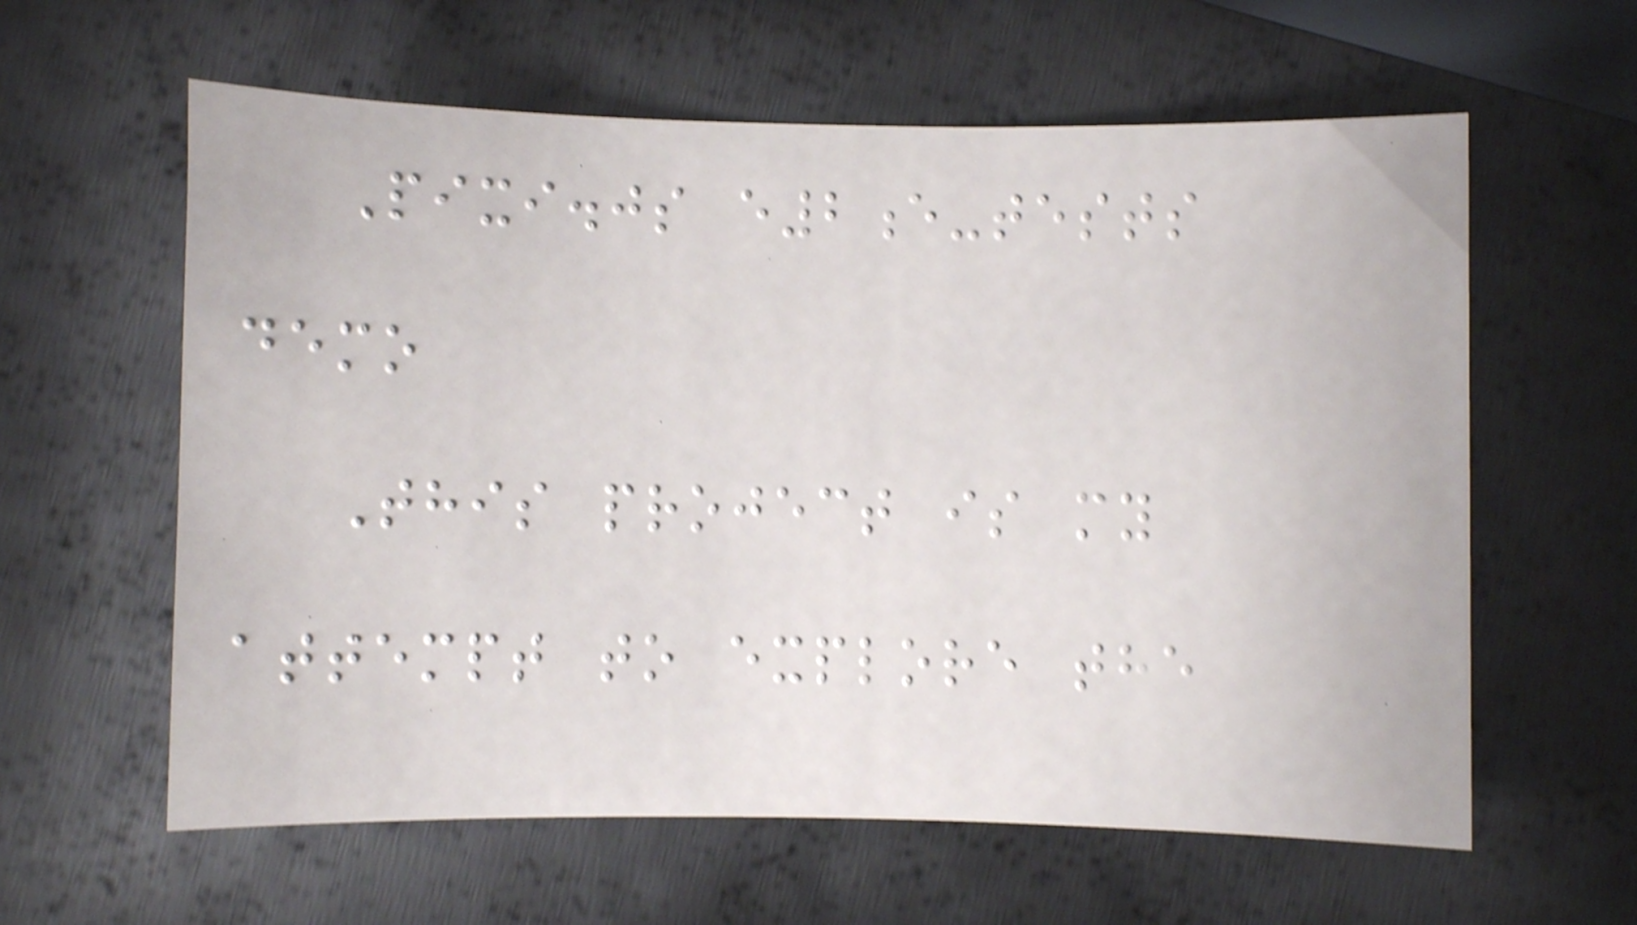Pixi.js e2e-tests
demo
This project is my
attempt to explore the
